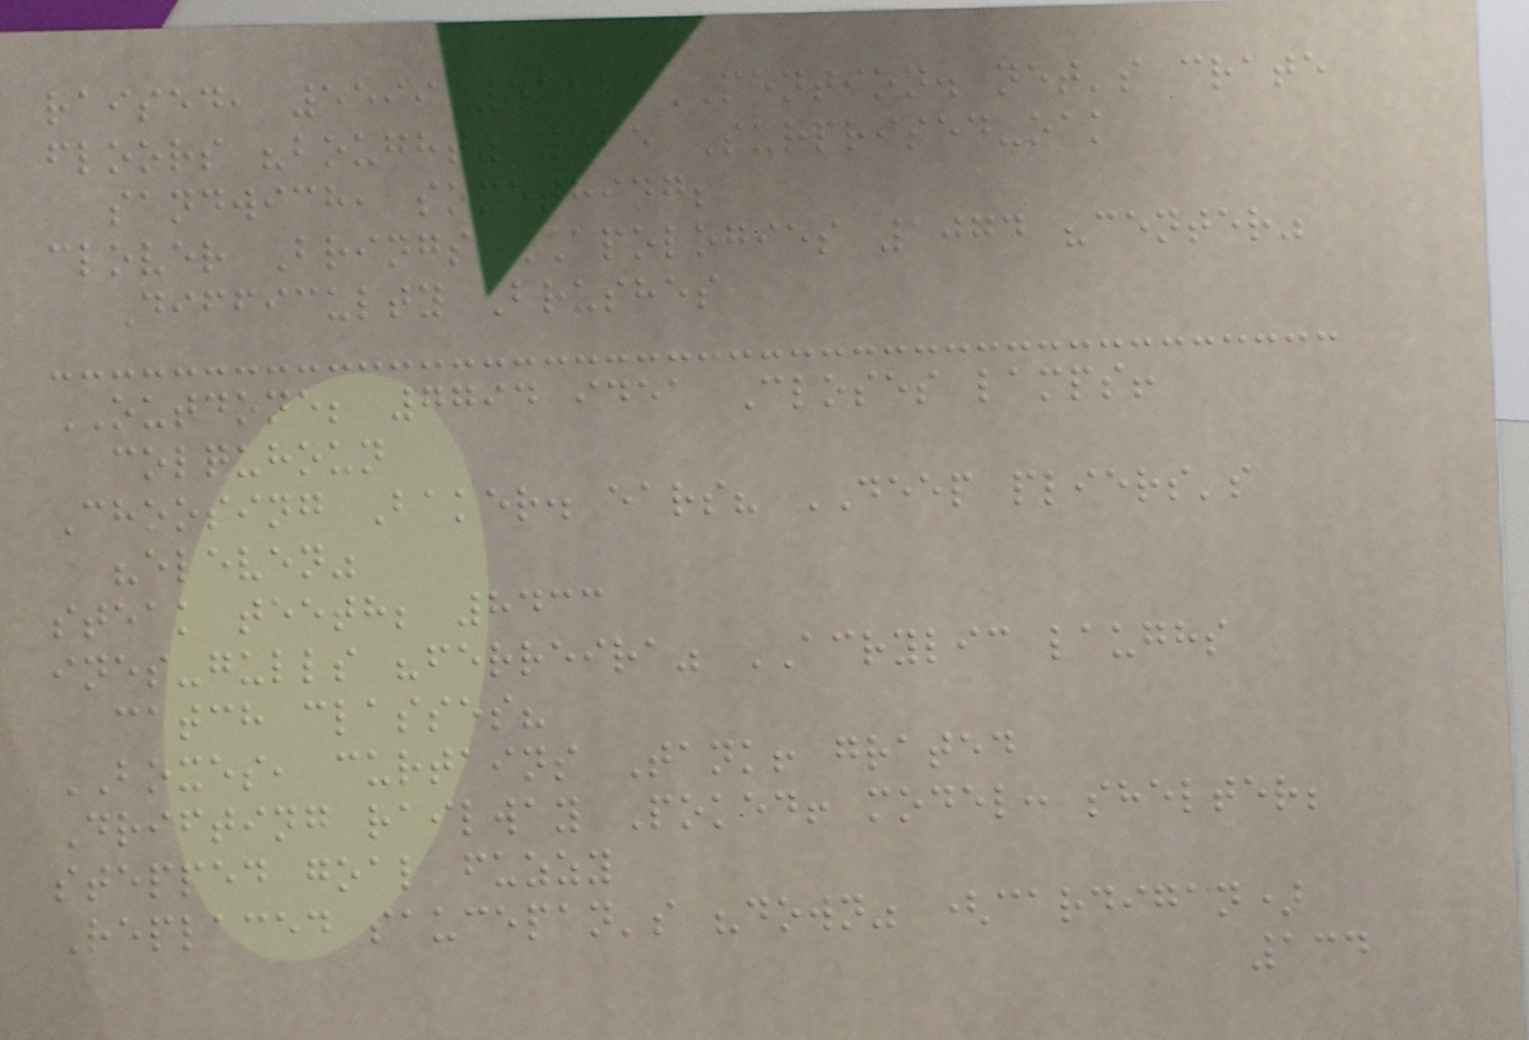raised, 5599 5111 MENTION. net's crate
floors "bought" 525 Surprised-oak
sandwich, something;
clover Brings APOLOGIES 1074 "center"
Difficulty Brushes
OUTDONE; 7794 idea Closes lamps!
colquhoun
Choosing Baker. ears? DEEP pliers's
"eleven"
steak teeth; 8433
ines-gulls "ferreira" ACRYLIC laughs
catch classes?
BOXES, curtains Tank! grated
Drifting railway Poked! model: shelter;
stepped goal fuzzy
Replaced saucepan's "down" (cardigan)
134
